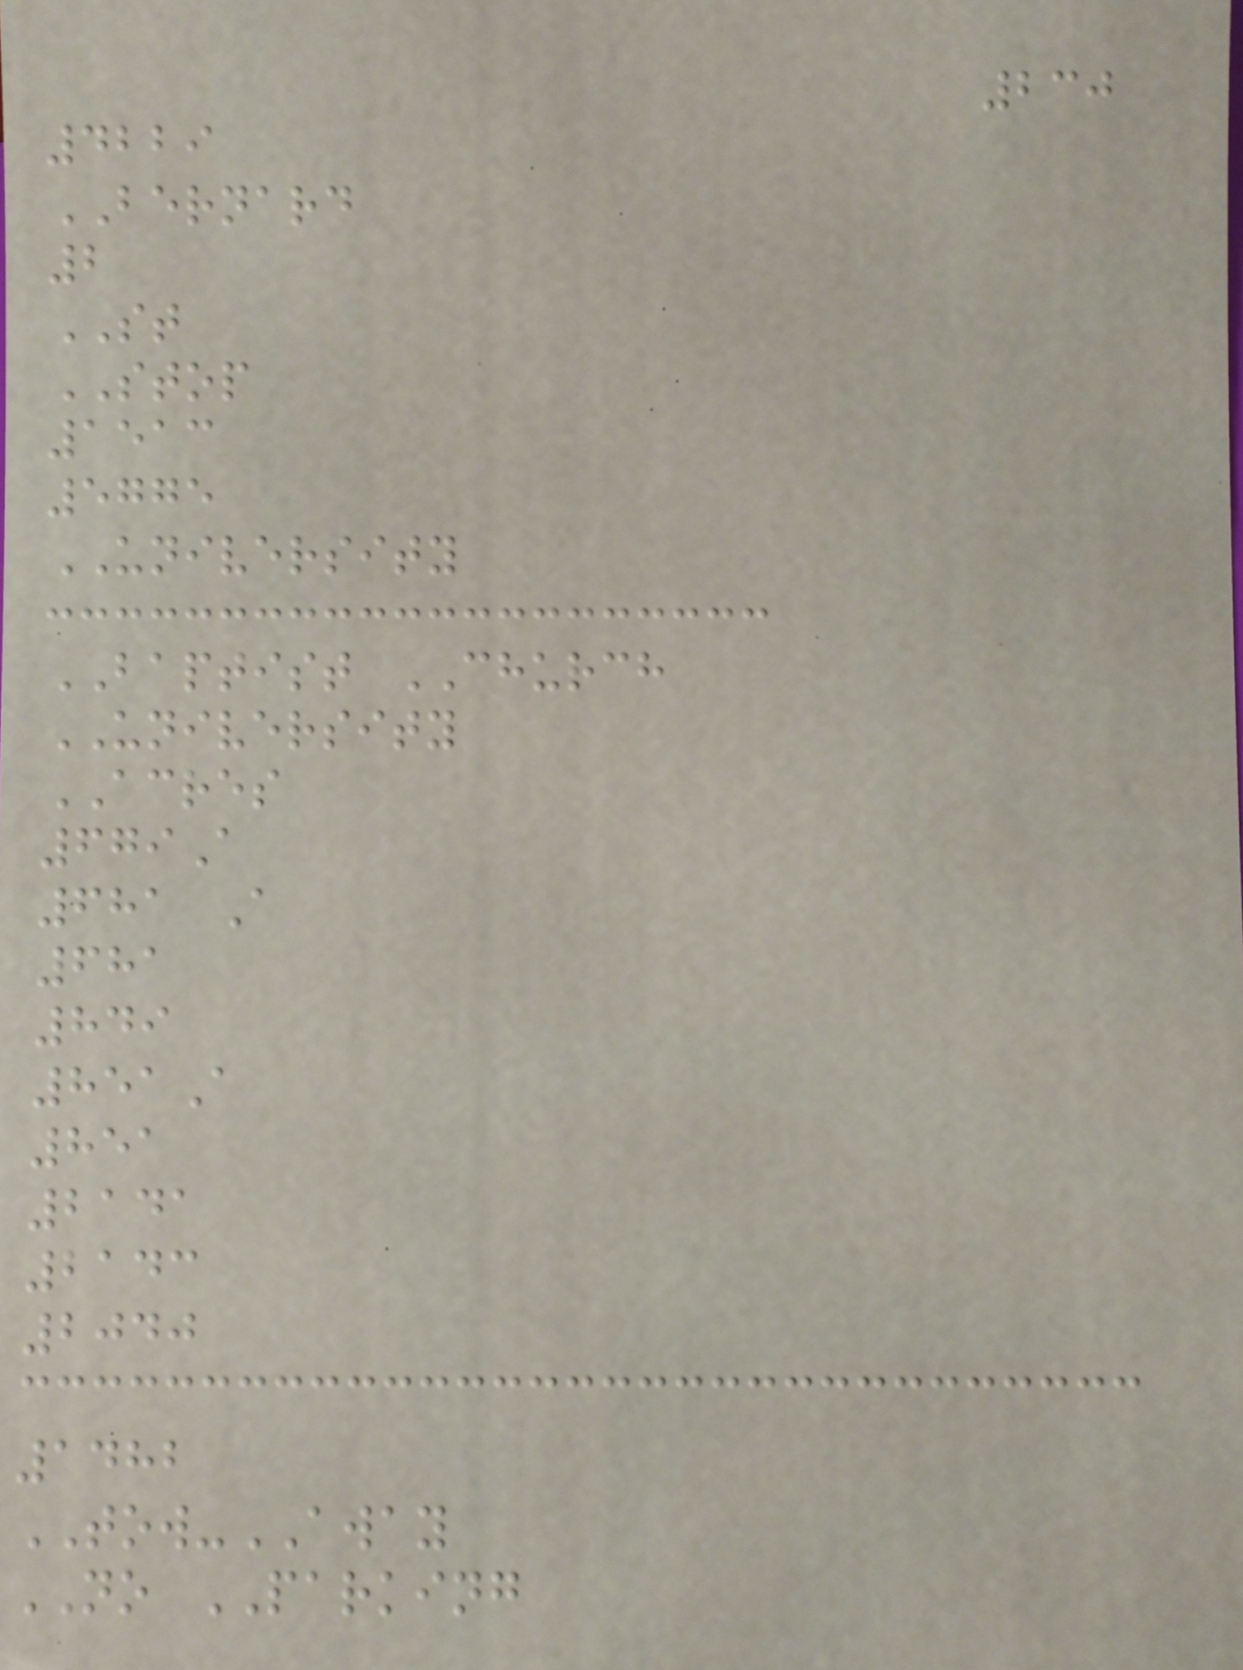230
4229
BERNARD
2
ST
STOP
1513
5775
UNIVERSITY
BAPTIST CHURCH
UNIVERSITY
ACRES
679A
681 A
681
849
851A
851
2141
2143
2040
1482
TOW-AWAY
NO PARKING
